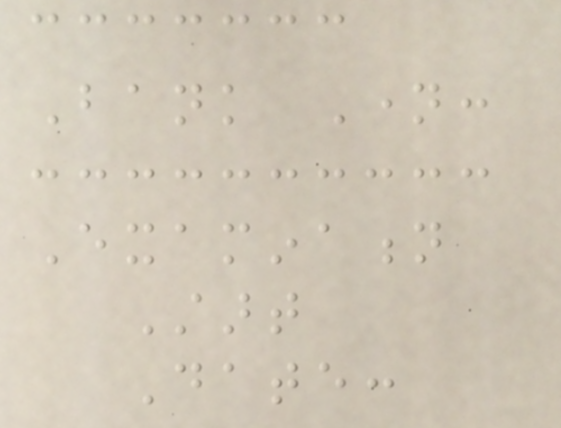Bank Name:
Examination
Start
Date:
